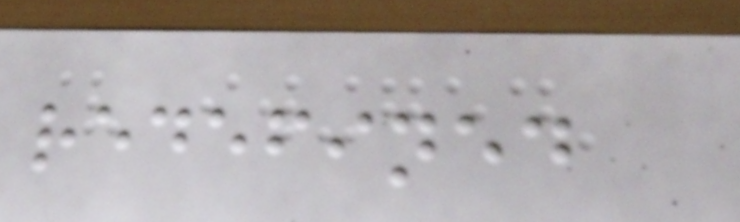redefined
